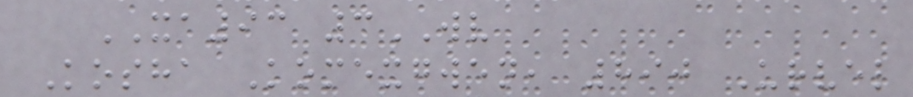XA93 3WV
Kosha Komexgwen, 890 Urvel
